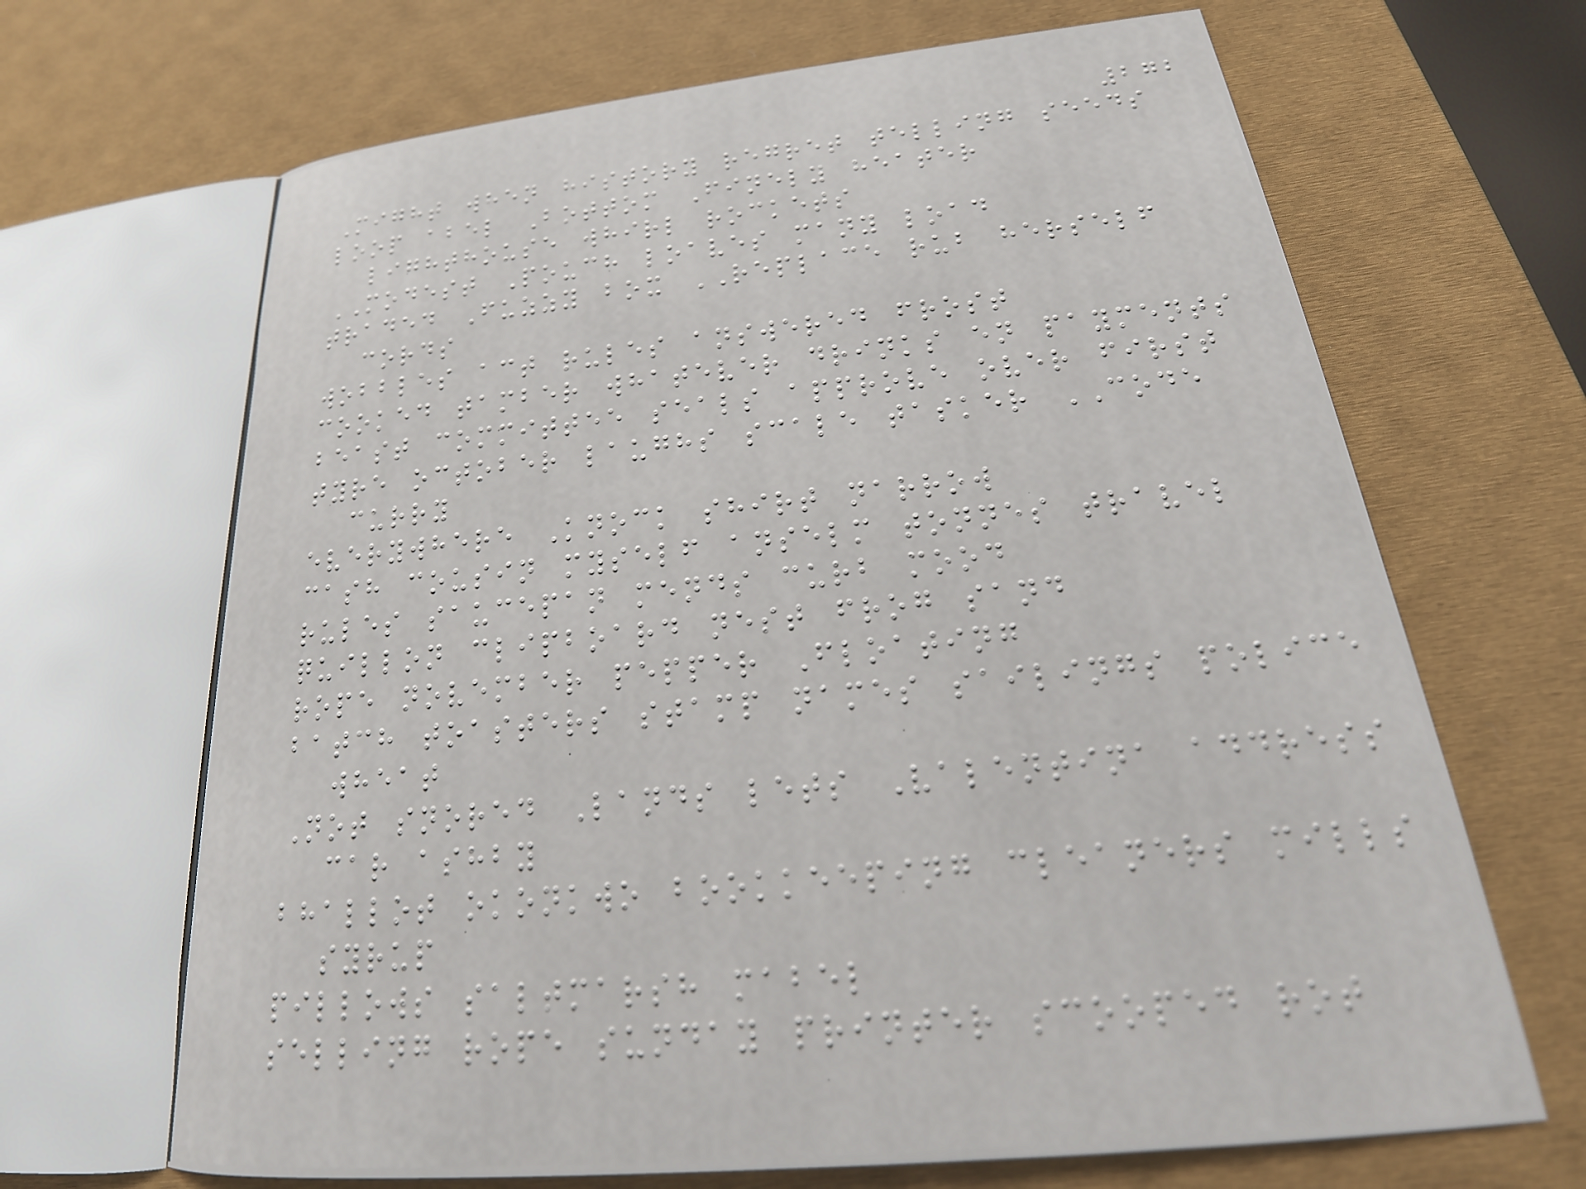272
Might when history regret telling seeds
loop abel Bottom Finely heater
lighthouse whirl rockets
MODEST Pouch loaves many load
traded Fuzzy box REPLACE rub herself
cords
wobbles act rules answered frost
cooked tamber whatever drinks en payments
beast committee seals approve over first
tyre october laughs scale tasker CODE
curry
everywhere Knock shirt narrow
cash cousin myself anselm tonnes travel
rules saucepan mends curb mood
quillon clipboard nest frog sand
rope november pepper Floating
batch toasters stamp names sailings police
wheat
Not snored Lands lets Valentina address
car ashby
bhallot okonkwo bookkeeping cleaners mills
syrup
pillows saltmarsh mabel
selling rope sunday printer scooped rot
